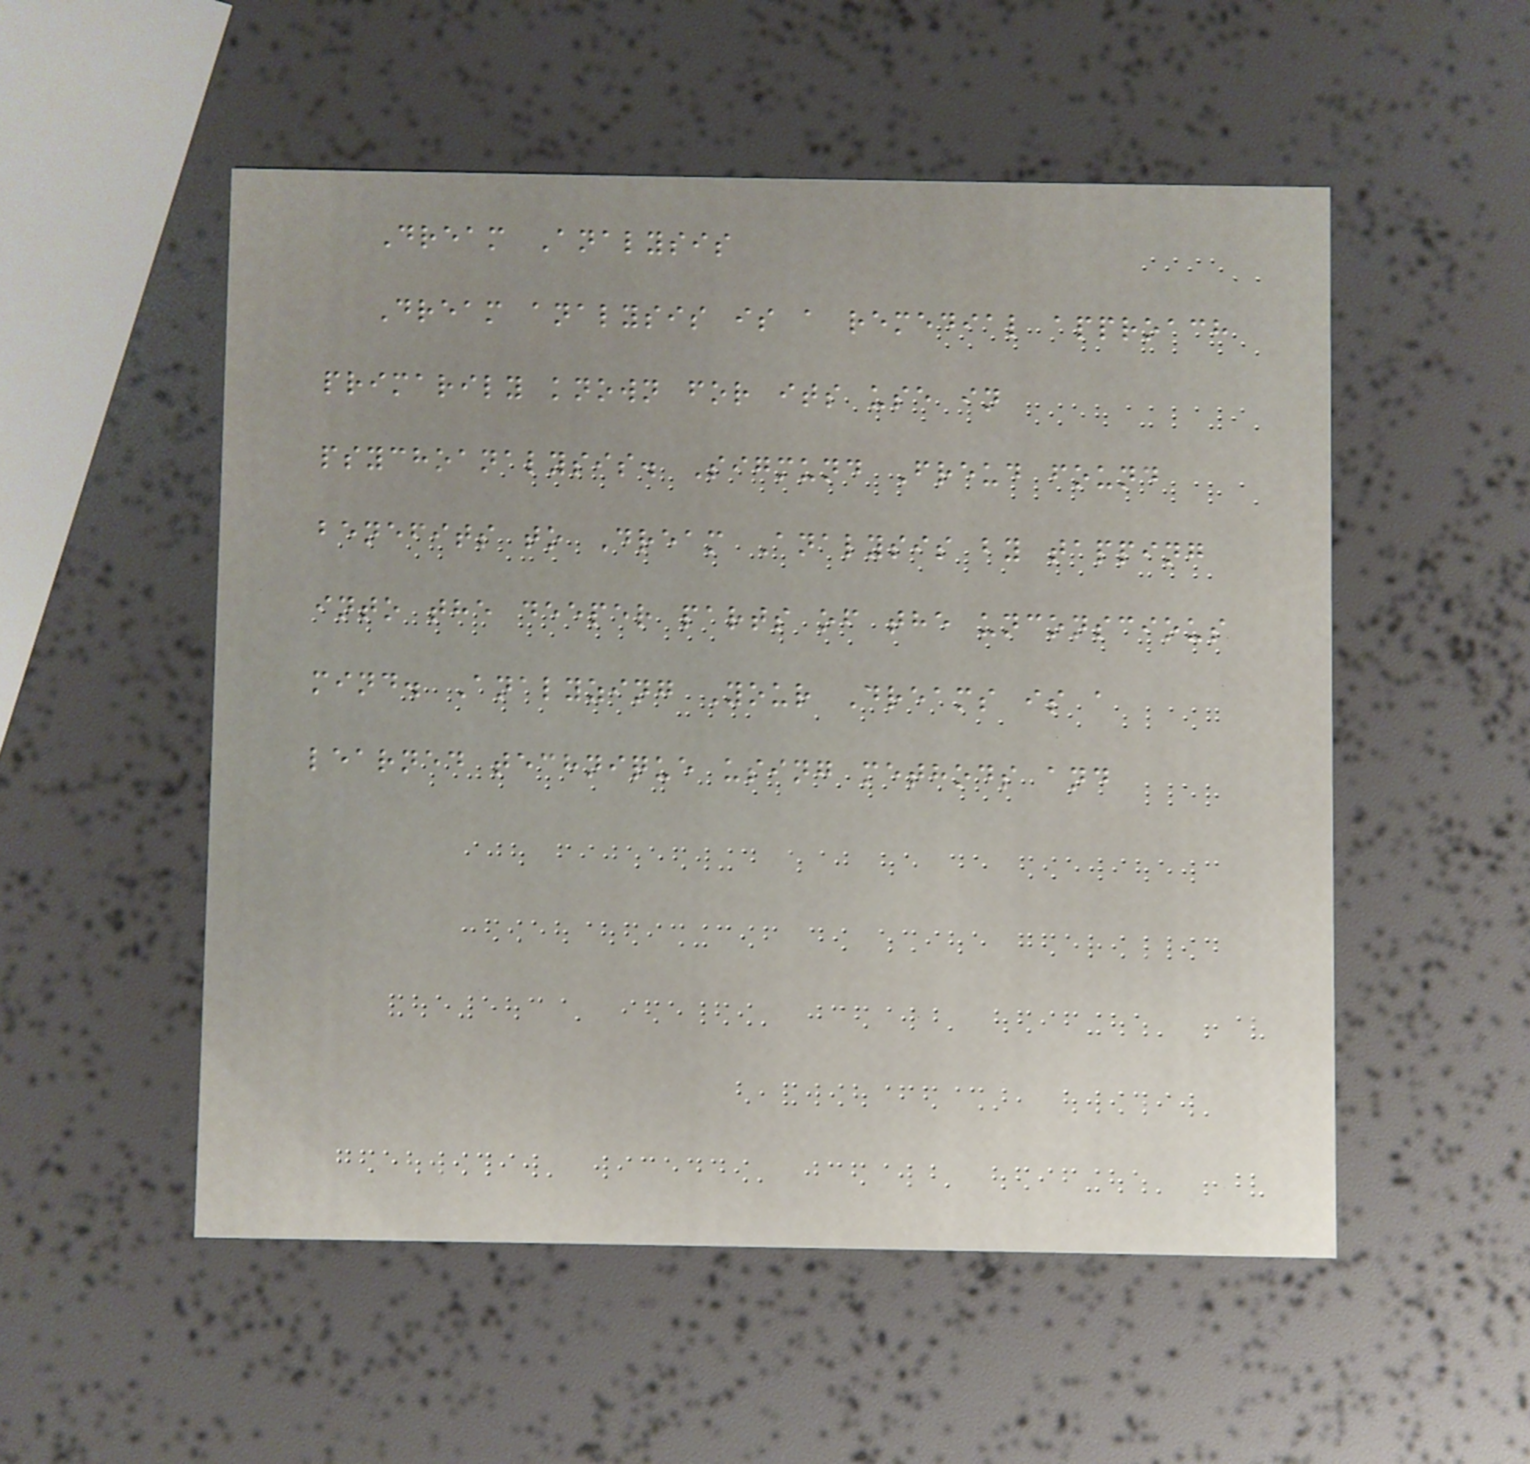Dream Analysis
Dream analysis is a remedial approach
primarily known for its use in
psychoanalysis. Sigmund Freud found
benefits to Dream Analysis by tapping
into the deeper parts of the unconscious
mind. Analyzing Your Dreams is a
learned technique using methods and
